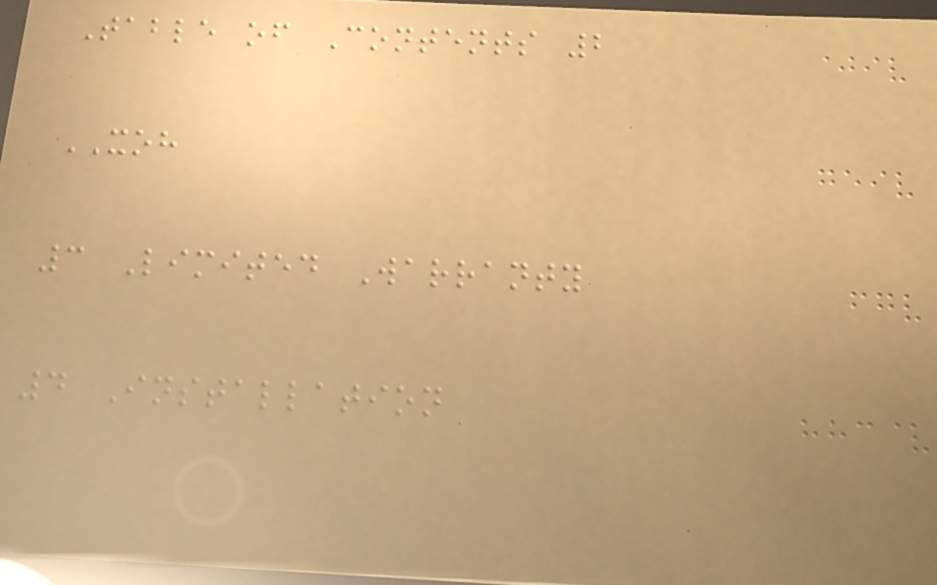Table of Contents 2
XOH
3 Limited Warranty
4 Installation
